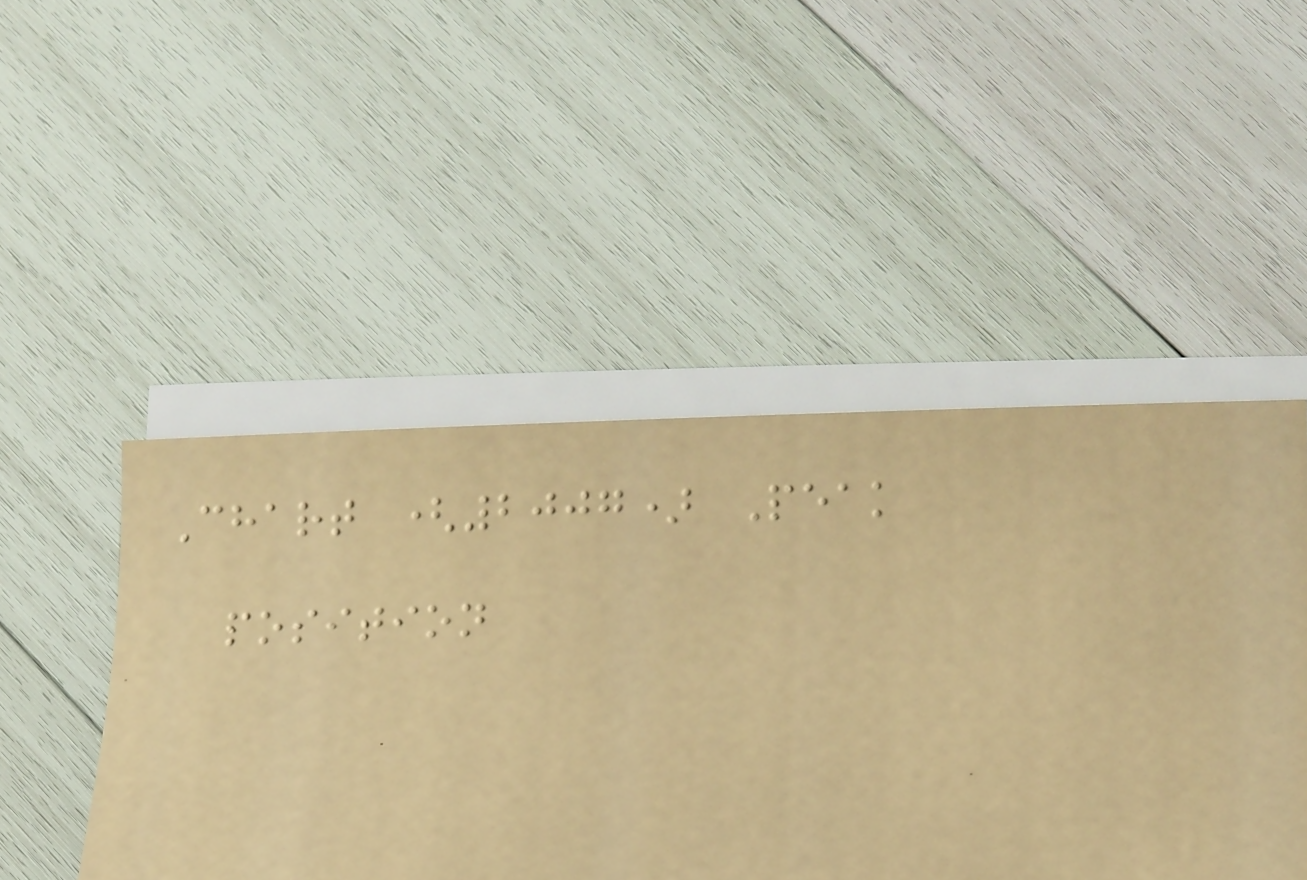Chart (2007) Peak
position
